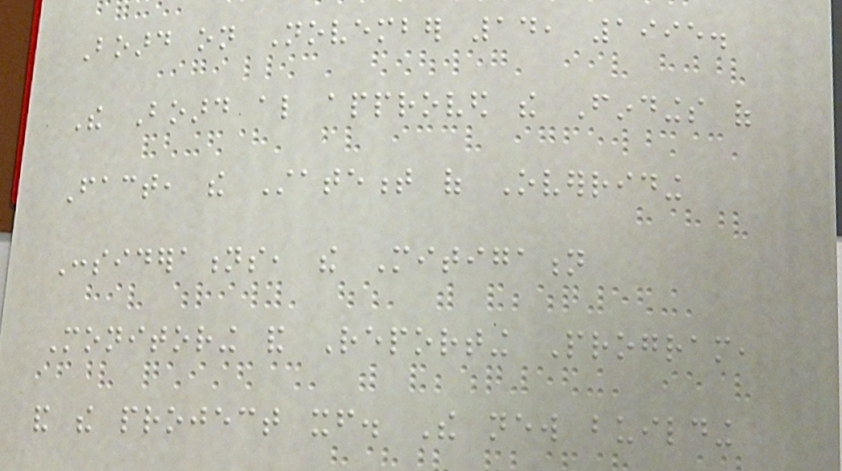Board on November 14, 1995.
The Board also approved the Findings of
Fact, the Statement of Overriding
Considerations, the Mitigation
Monitoring and Reporting Program,
and the project itself. The new building
